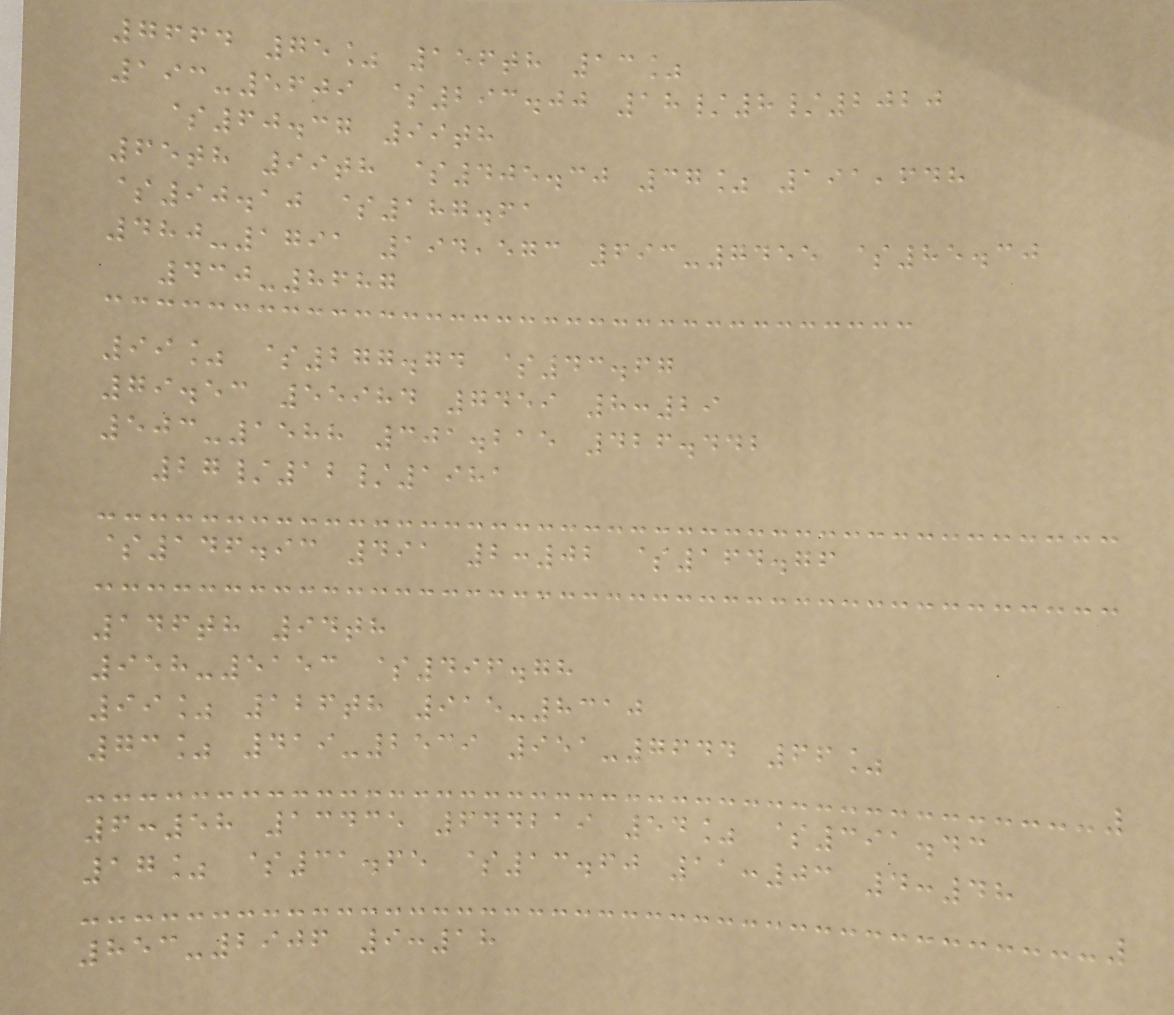7664 75% 156th 13%
193-5609 $293.00 18/8/2020
$60.37 99th
65th 99th $405.30 37% 191,648
$90.10 $187.61
480-1791 194,573 693-7455 $85.30
430-8687
99% $277.74 $43.67
79.53 55984 7459 8:29
503-1588 301.215 426.442
27/12/1981
$146.93 491 2:02 $164.76
146th 94th
958-5153 $496.78
99% 126th 915-8310
73% 419-2539 951-7644 66%
6:58 13435 644219 54% $391.43
17% $31.65 $13.60 11:03 4:48
853-2906 9:18
